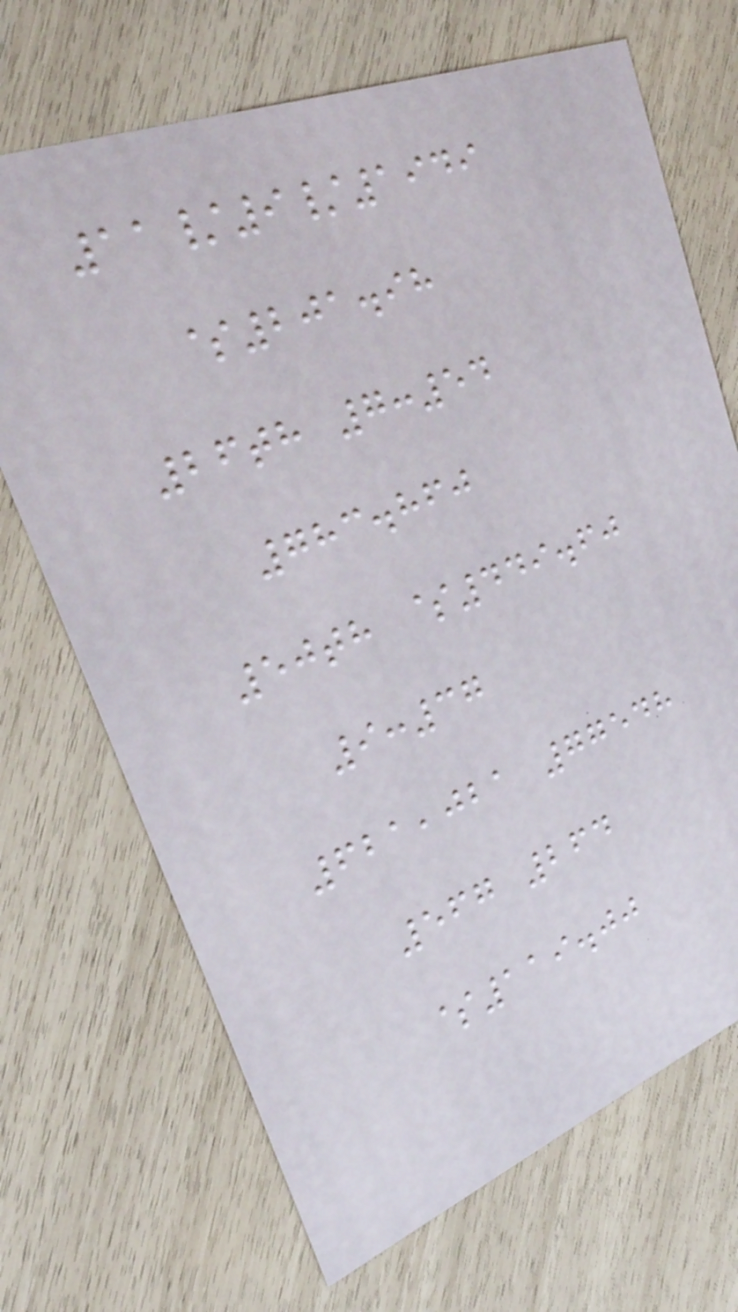11/9/1949
$201.98
26th 7:54
783.860
50th $449.60
9:37
621,021 77548
567 264
$119.00
